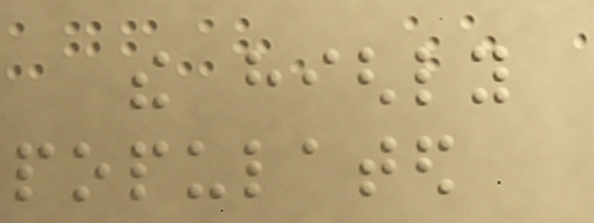the highly
populated
